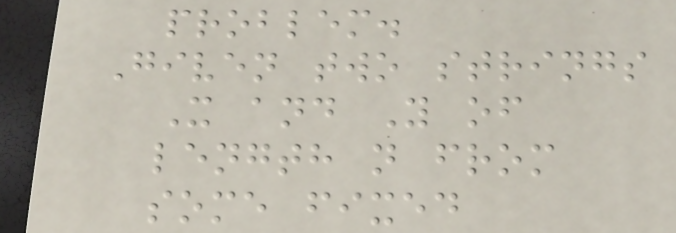problem.
Given two strings
X and Y of
length n from
some fixed
